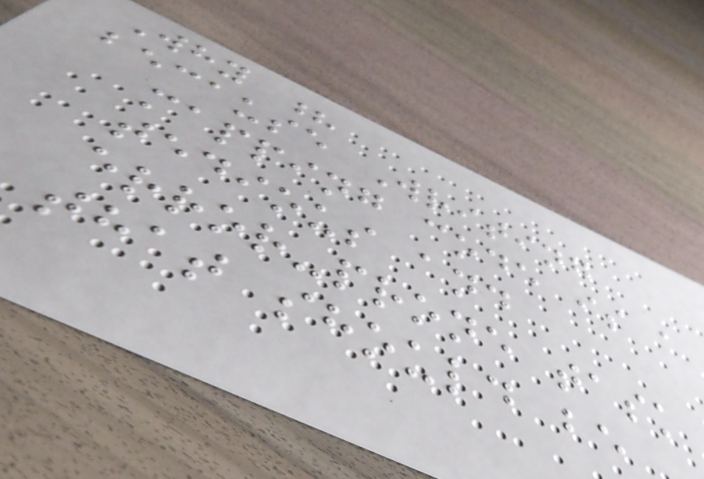Why ?
because Writing
mapping code is a
tedious and
error-prone task
that should be
